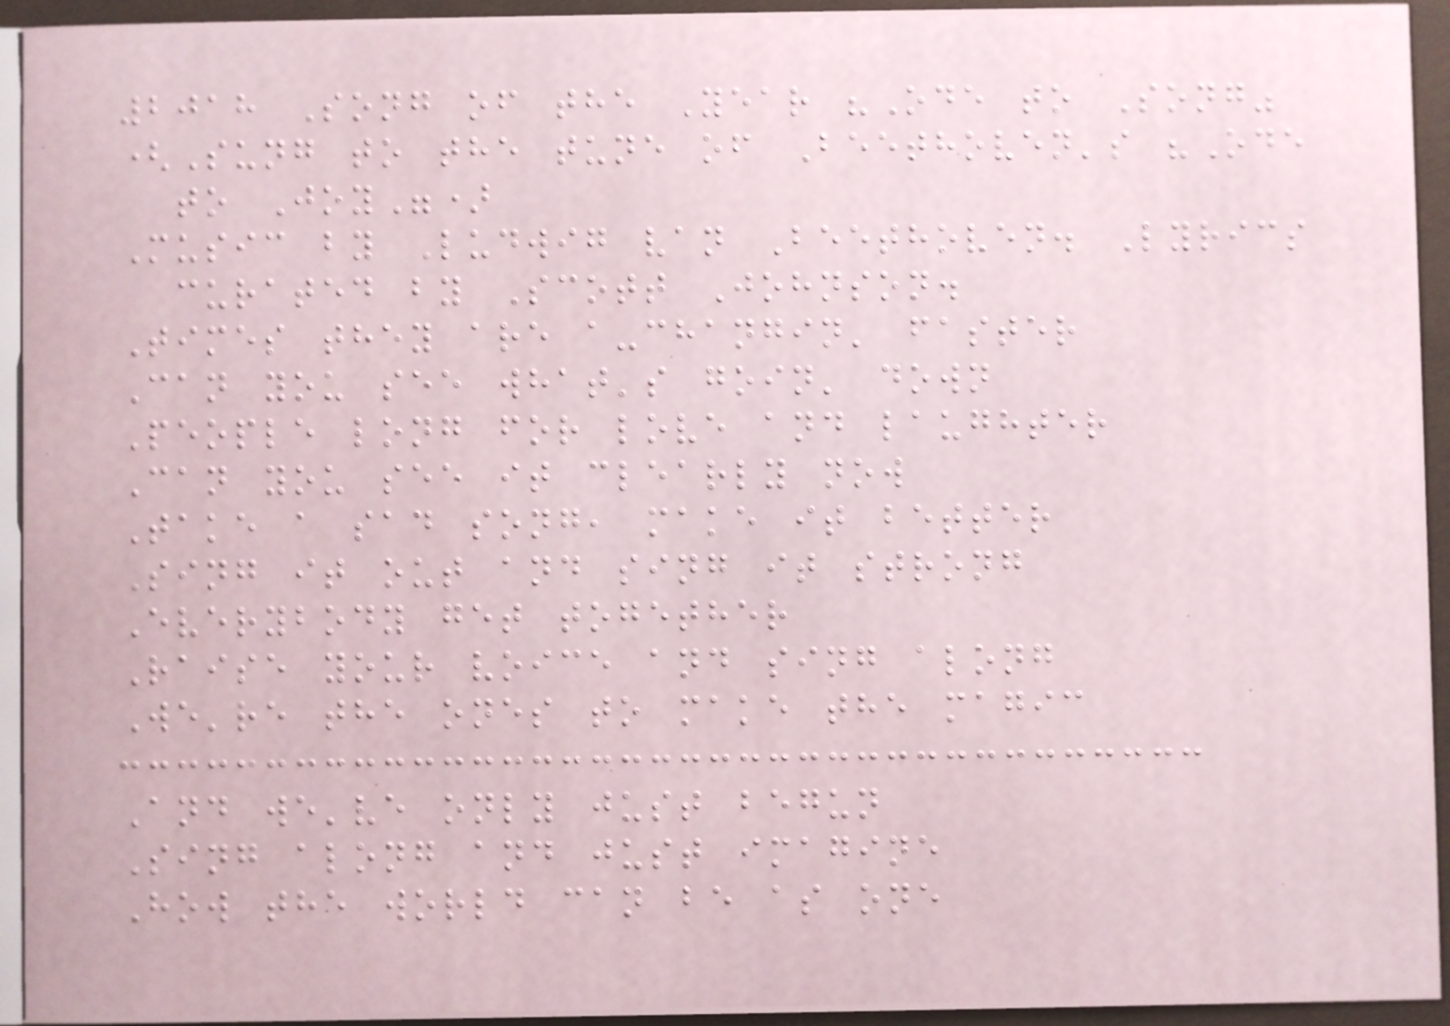2018 Song of the Year "Ode to Song"
(Sung to the tune of Beethoven's "Ode
to Joy")
Music by Ludwig van Beethoven. Lyrics
curated by Scott Johnson.
Times they are a-changin' faster
Can you see what's goin' down
People long for love and laughter
Can you see it clearly now
Take a sad song, make it better
Sing it out and sing it strong
Everybody get together
Raise your voice and sing along
We're the ones to make the magic
And we've only just begun
Sing along and just imagine
How the world can be as one
